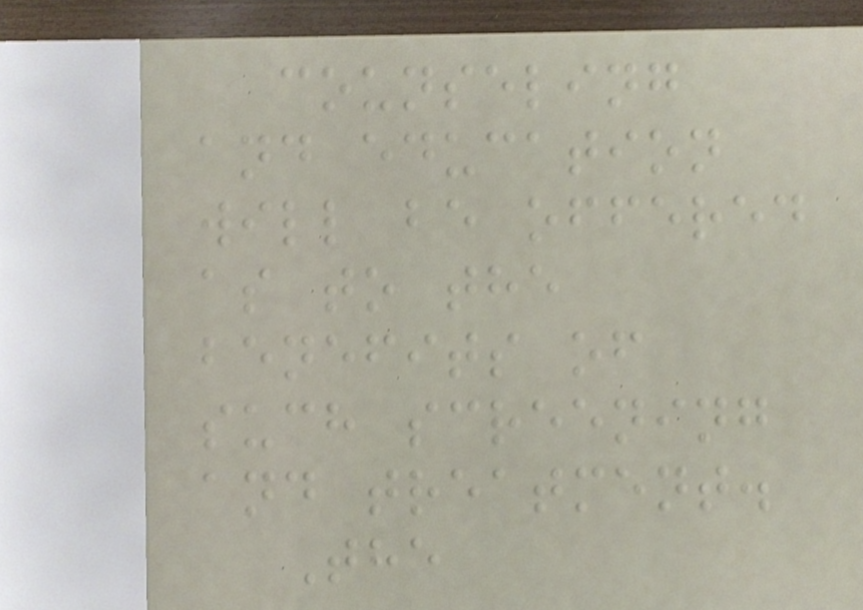counseling
and education
will be offered
as to the
benefits of
such screening
and treatment.
The
